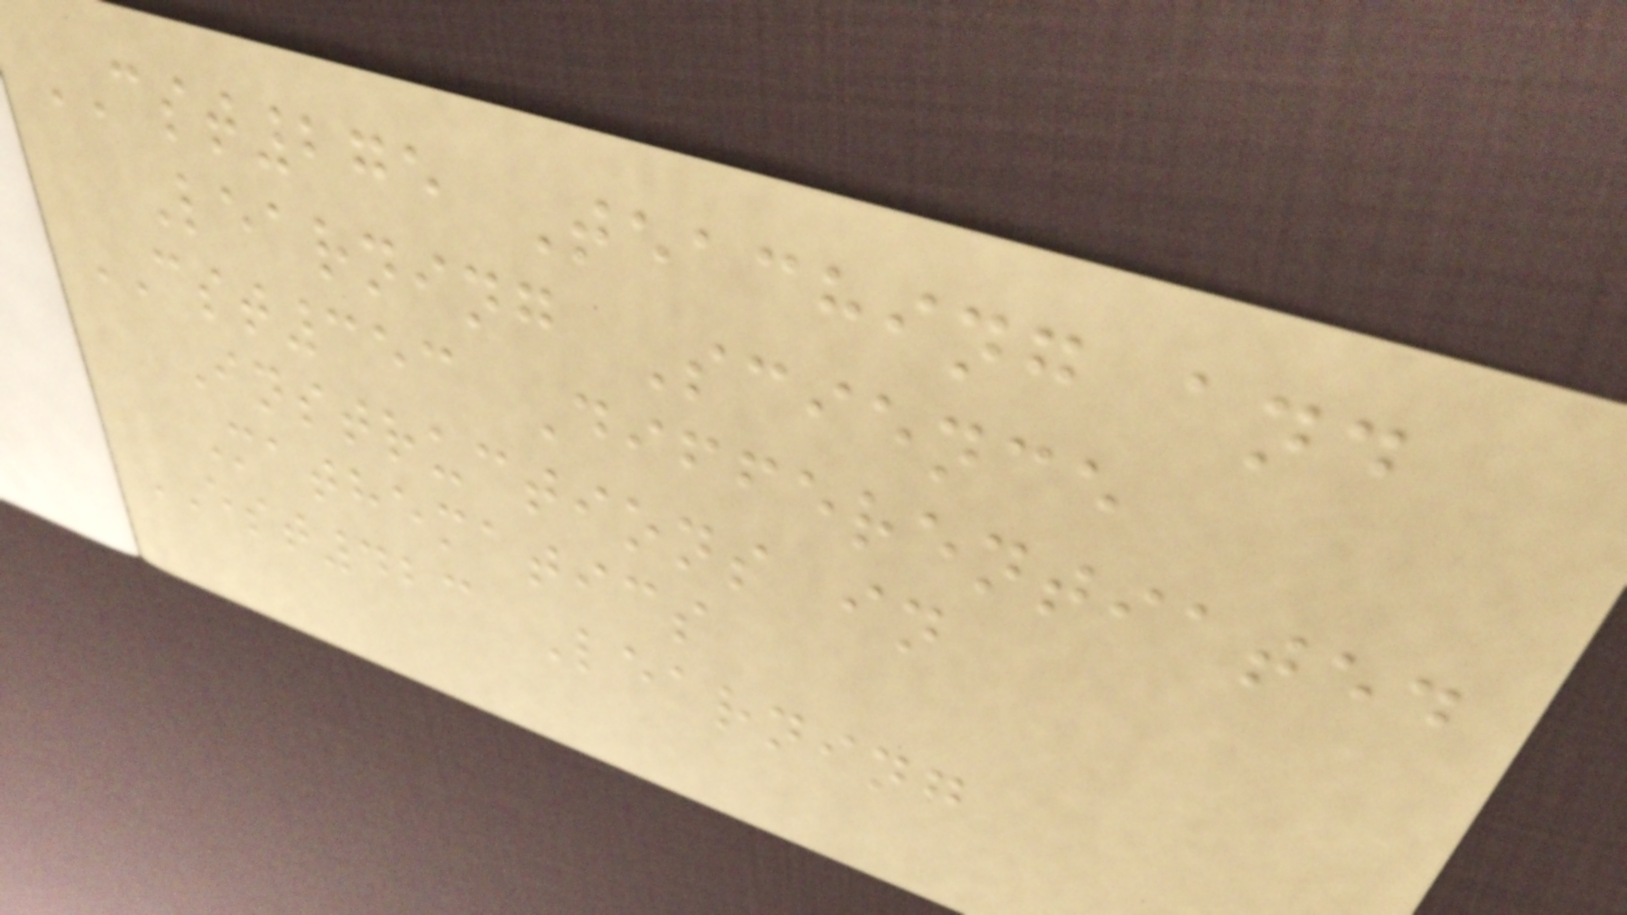CST275 Teaching and
Learning Science
CST353 Differentiated
Instructions in
Mathematics
EST423 Learning
